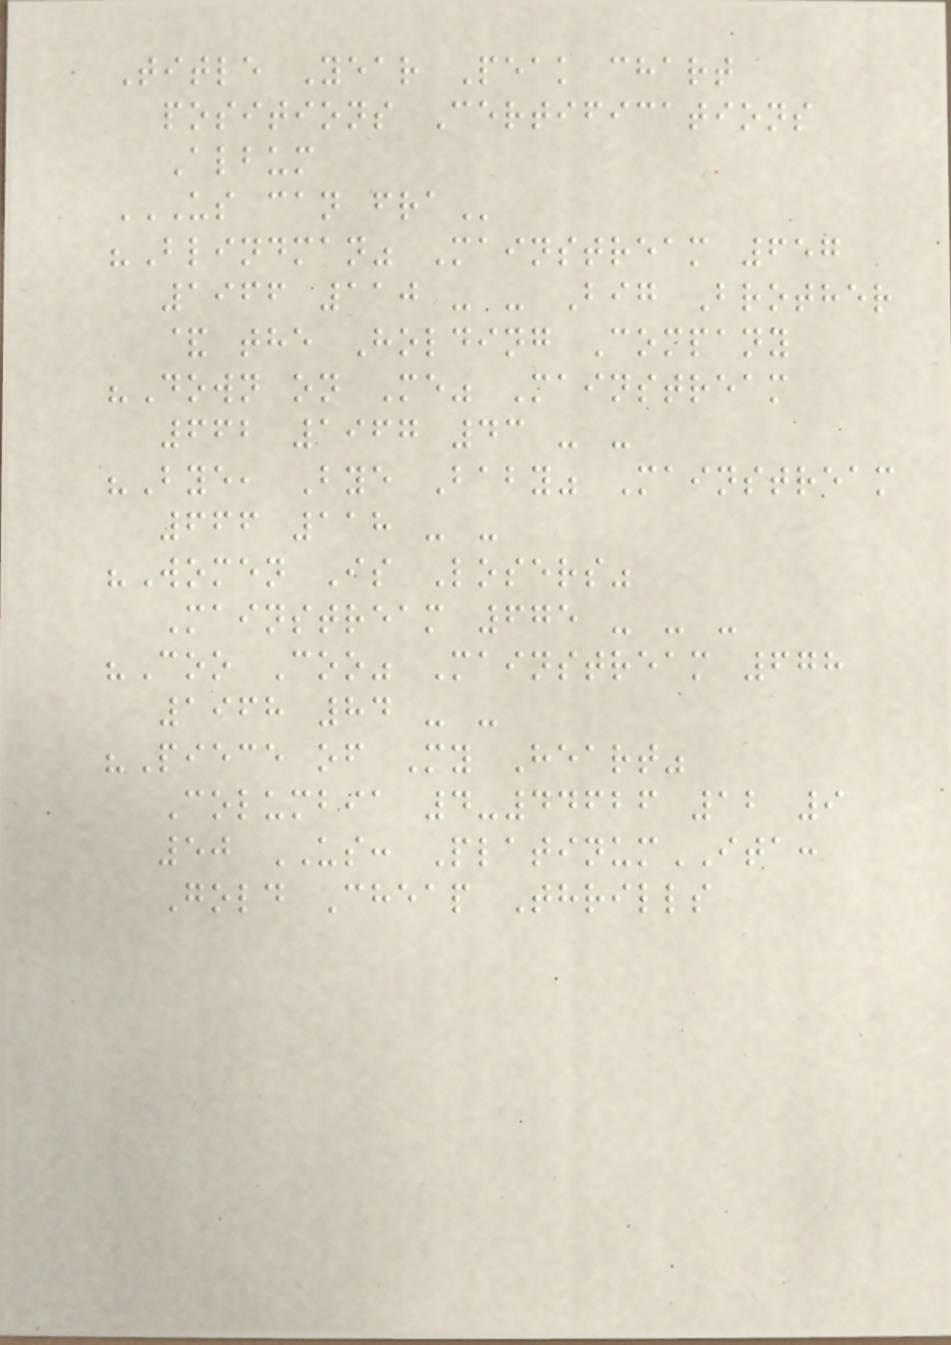Title Year Peak chart
positions Certifications
Album
US CAN FRA
"Blindman" Mainstream 657
1966 110 - - Big Brother
& the Holding Company
"Down on Me" Mainstream
662 1967 43 - -
"Bye, Bye Baby" Mainstream
666 118 - -
"Women Is Losers"
Mainstream 675 - - -
"Coo Coo" Mainstream 678
1968 84 - -
"Piece of My Heart"
Columbia 4-44626 12 9
50 US: PlatinumITA:
Gold Cheap Thrills
